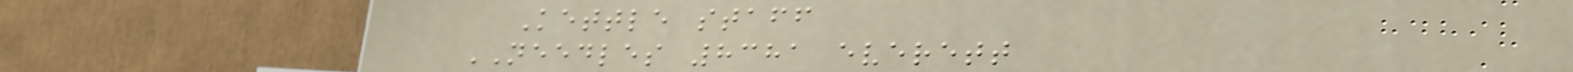Kettle staff
NEEDLES 8381 everett
